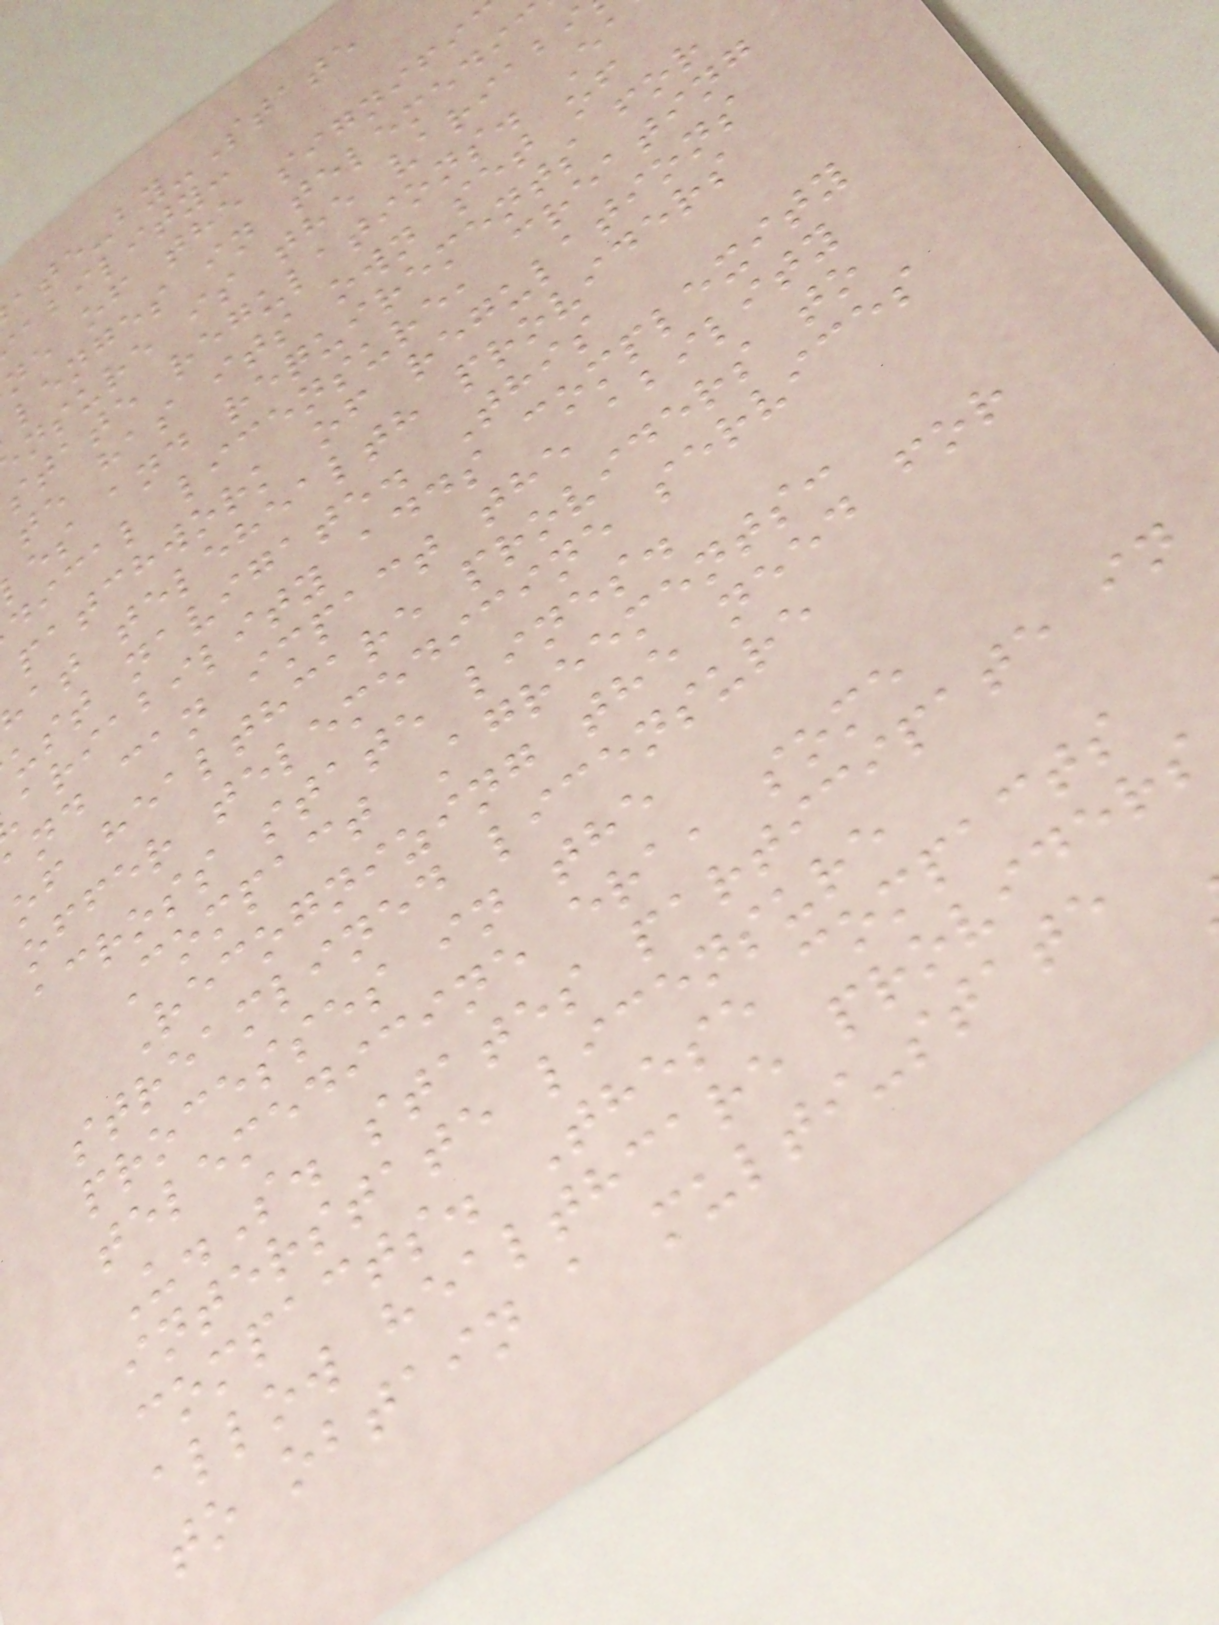ate-by-State
ability:
ne of the signifi
lenges in telemedic
nsure is the variabi
state regulations. Ea
te has its own set of
es and requirements for
dical licensure, creating
patchwork of regulations
at telehealth providers
ust navigate. This
ariability adds complexity
and can impact the ability
of healthcare providers to
offer telemedicine services
across state lines.
Compact Agreements:
Recognizing the need for
streamlined licensure
processes in the
telemedicine era, some
U.S. states participate in
interstate licensure
compacts. These compacts
allow healthcare providers
to obtain a multi-state
